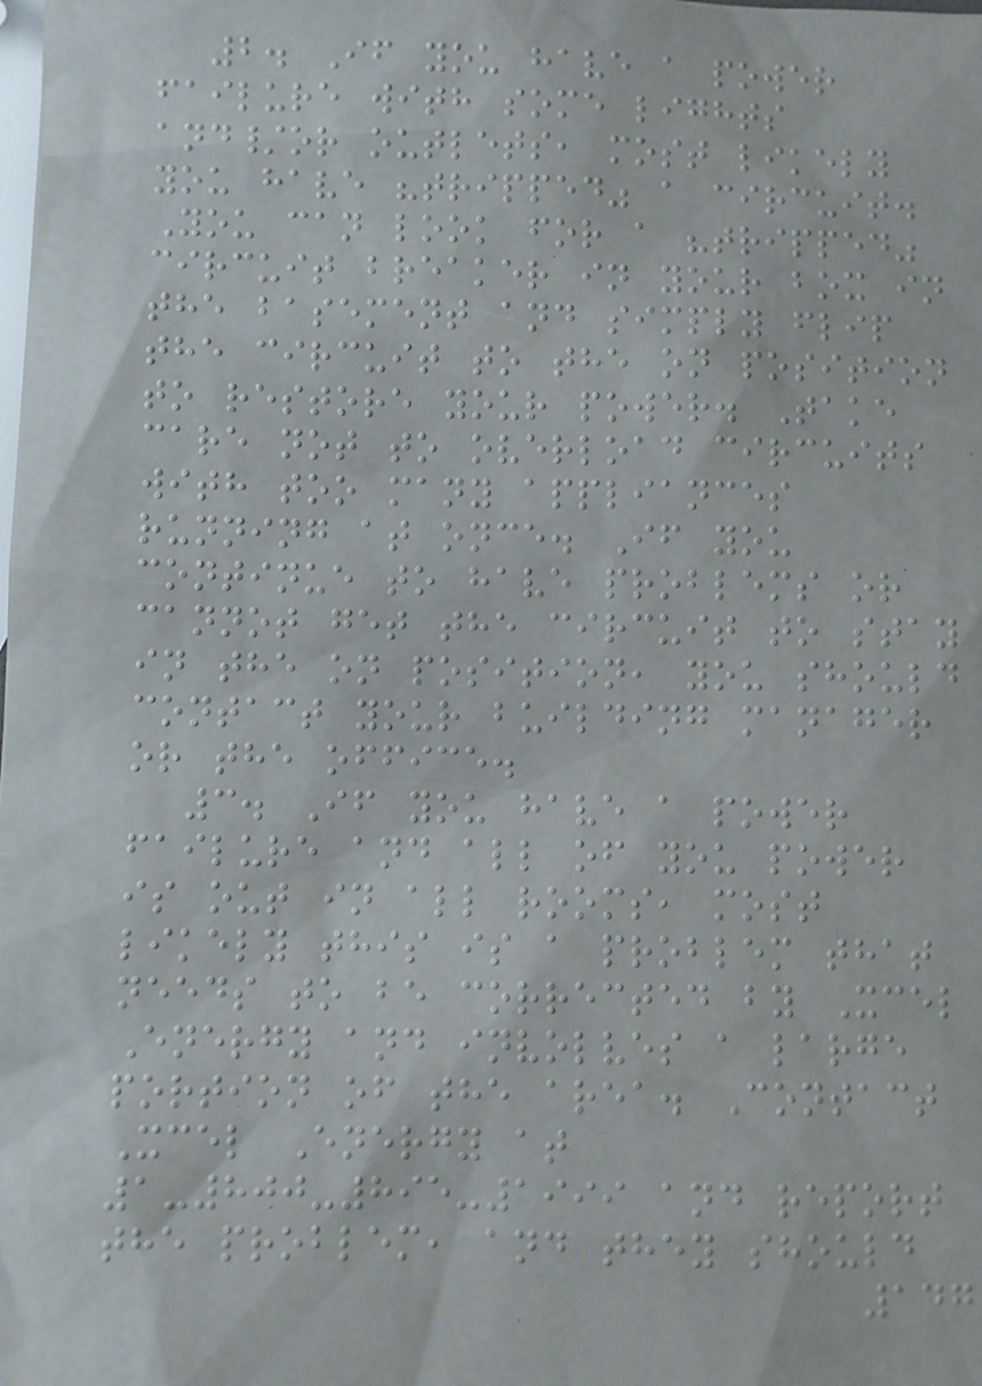2. If you have a power
failure with some lights
and/or outlets, most likely
you have "tripped" a circuit.
You can look for a "tripped"
circuit breaker in your box in
the basement and simply flip
the circuit to the on position
to restore your power. Take
care not to overload circuits
with too many appliances
running at once. If you
continue to have problems or
cannot get the circuit to stay
in the on position, you should
contact your building manager
or the office.
3. If you have a power
failure and all of you power
is out in all rooms, most
likely this is a problem that
needs to be corrected by Xcel
Energy and involves a large
portion of the area. Contact
Xcel Energy at
1-800-895-1999 and report
the problem, and they should
147
